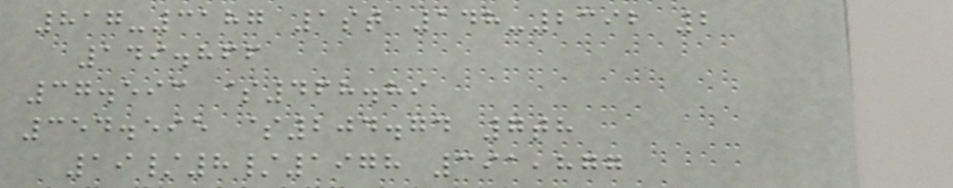817-3187 1st 148-2392 2
149.866
37.593 $468.89
354.595 $204.74 7th
19/8/1978 391,877
